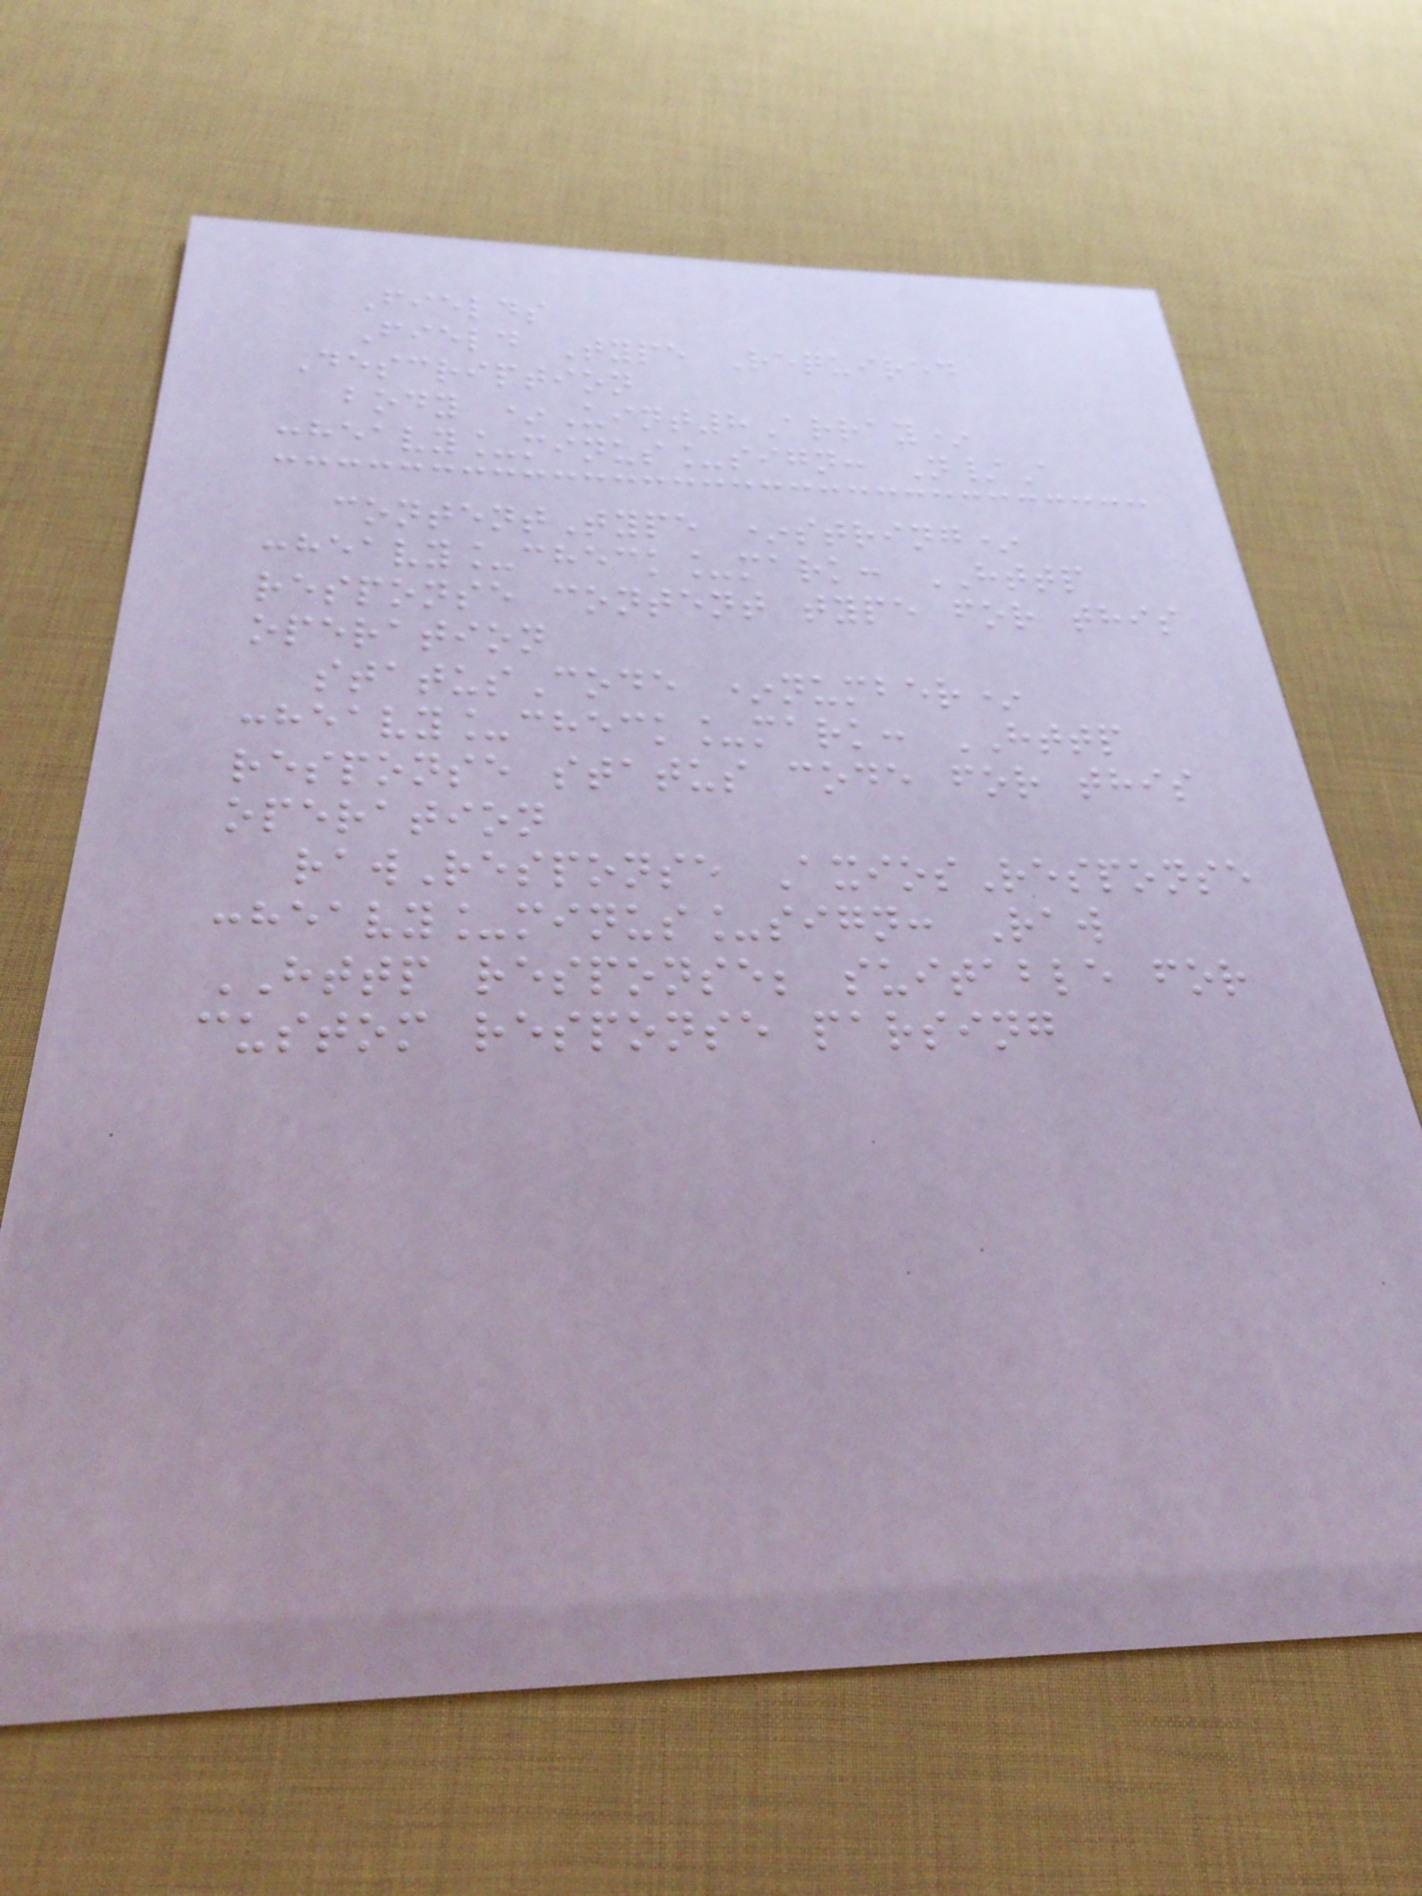Fields
Field Type Required
Description
body *Uint8Array*
:heavy_minus_sign: N/A
contentType *string*
:heavy_check_mark: HTTP
response content type for this
operation
statusCode *number*
:heavy_check_mark: HTTP
response status code for this
operation
rawResponse AxiosResponse
:heavy_minus_sign: Raw
HTTP response; suitable for
custom response parsing
